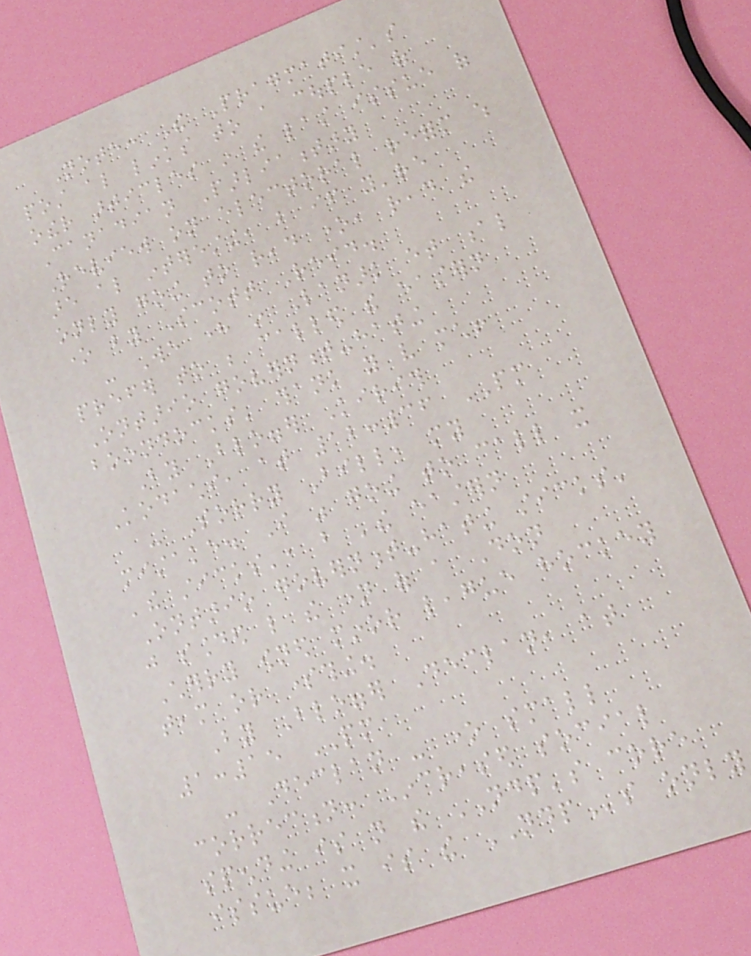Note: The Pragmatist's
post also links to a couple of
other articles in the last issue of
Canadian Parliamentary
Review on electoral reform which
are also interesting, but if you're
only going to read one, read the
one by Scott Reid.
- We here in Lanark et al
prefer to be called the eastern
Ontario government-hating
boondocks' thank you very much!
By Blogger Kirith
Kodachi, at 12:36 PM
- Sorry Bill, my
mistake. I was going to call it
'the sticks', but 'the eastern
Ontario government-hating sticks'
just sounded like the name of a Don
Cherry owned minor league hockey
team or something.
By Blogger Declan, at
1:15 PM
- Declan - one small
correction: Increased social
spending is not the NDP's core
issue; it is the NDPs only
